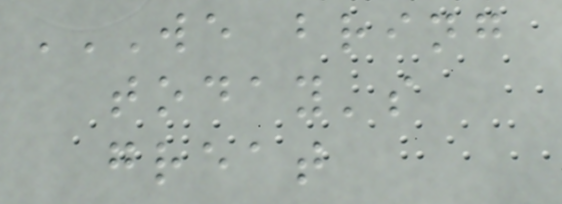WE BRING
TODAY'S
GREAT
